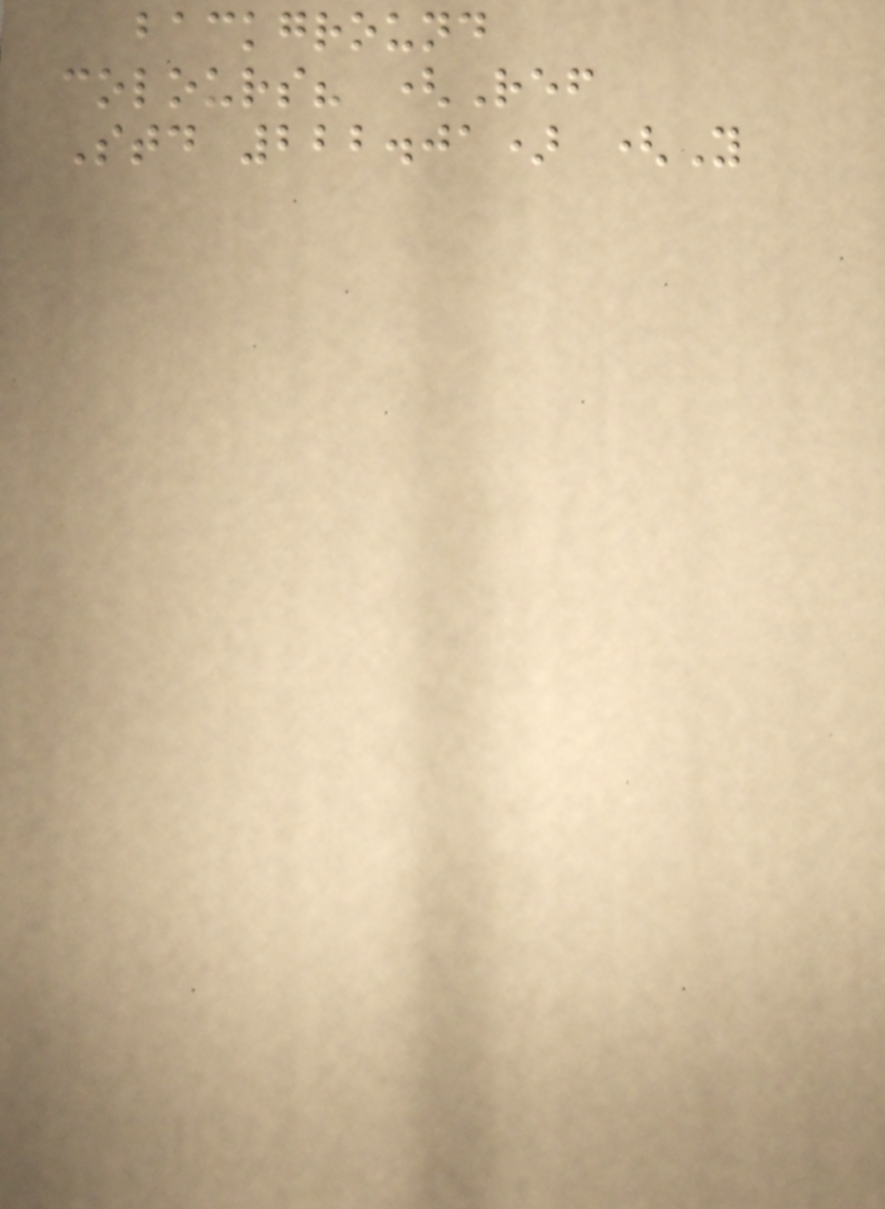background
colours? (Ref
Std 222.01) (Y
